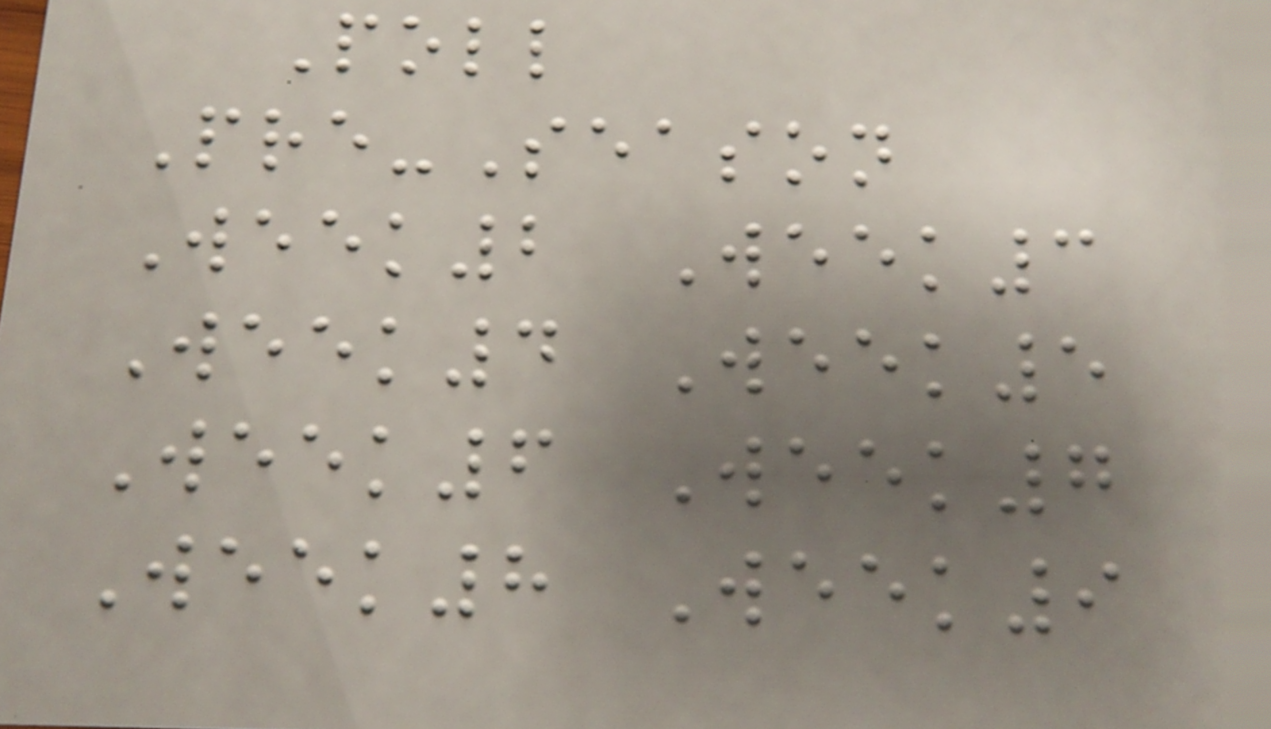Poll
Pre-Season
Week2 Week3
Week4 Week5
Week6 Week7
Week8 Week9
